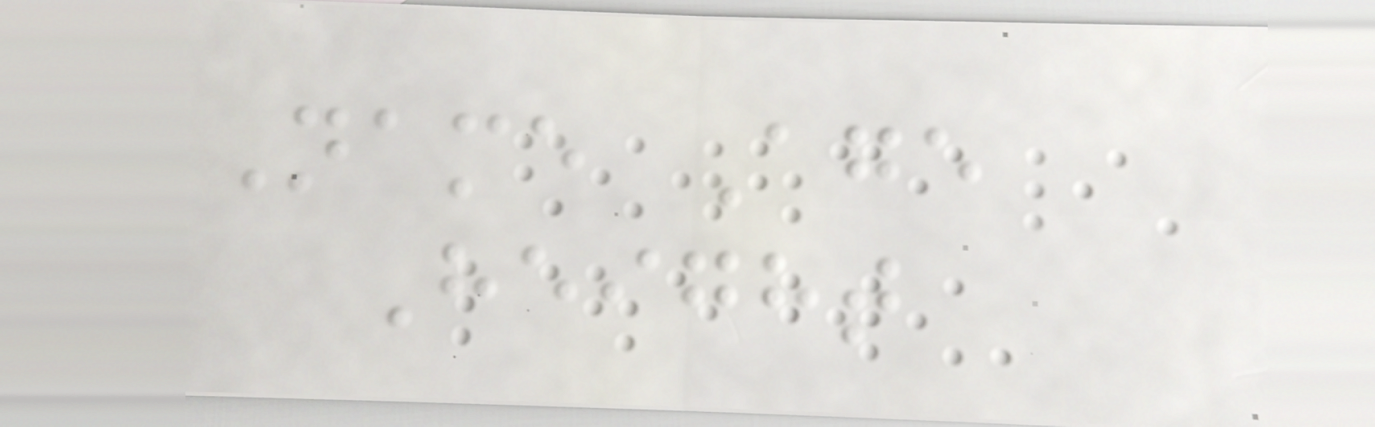Name Age
Height
